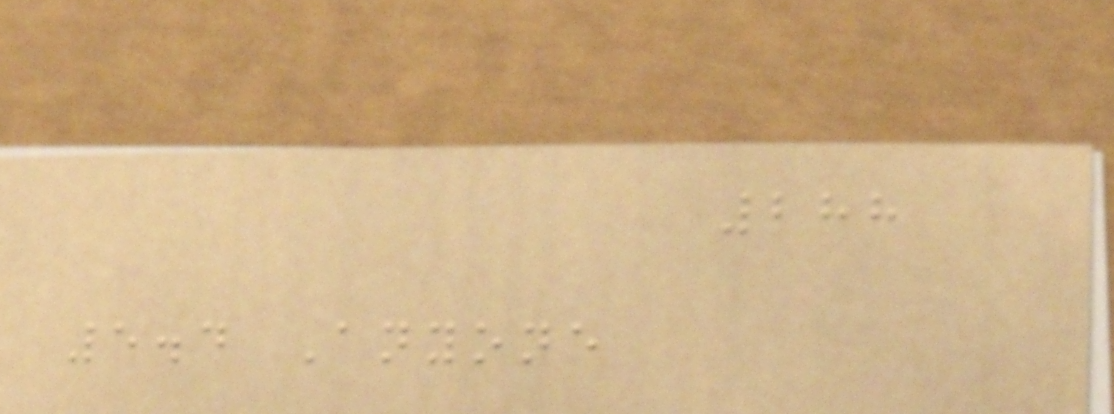288
5.4 Anyone
